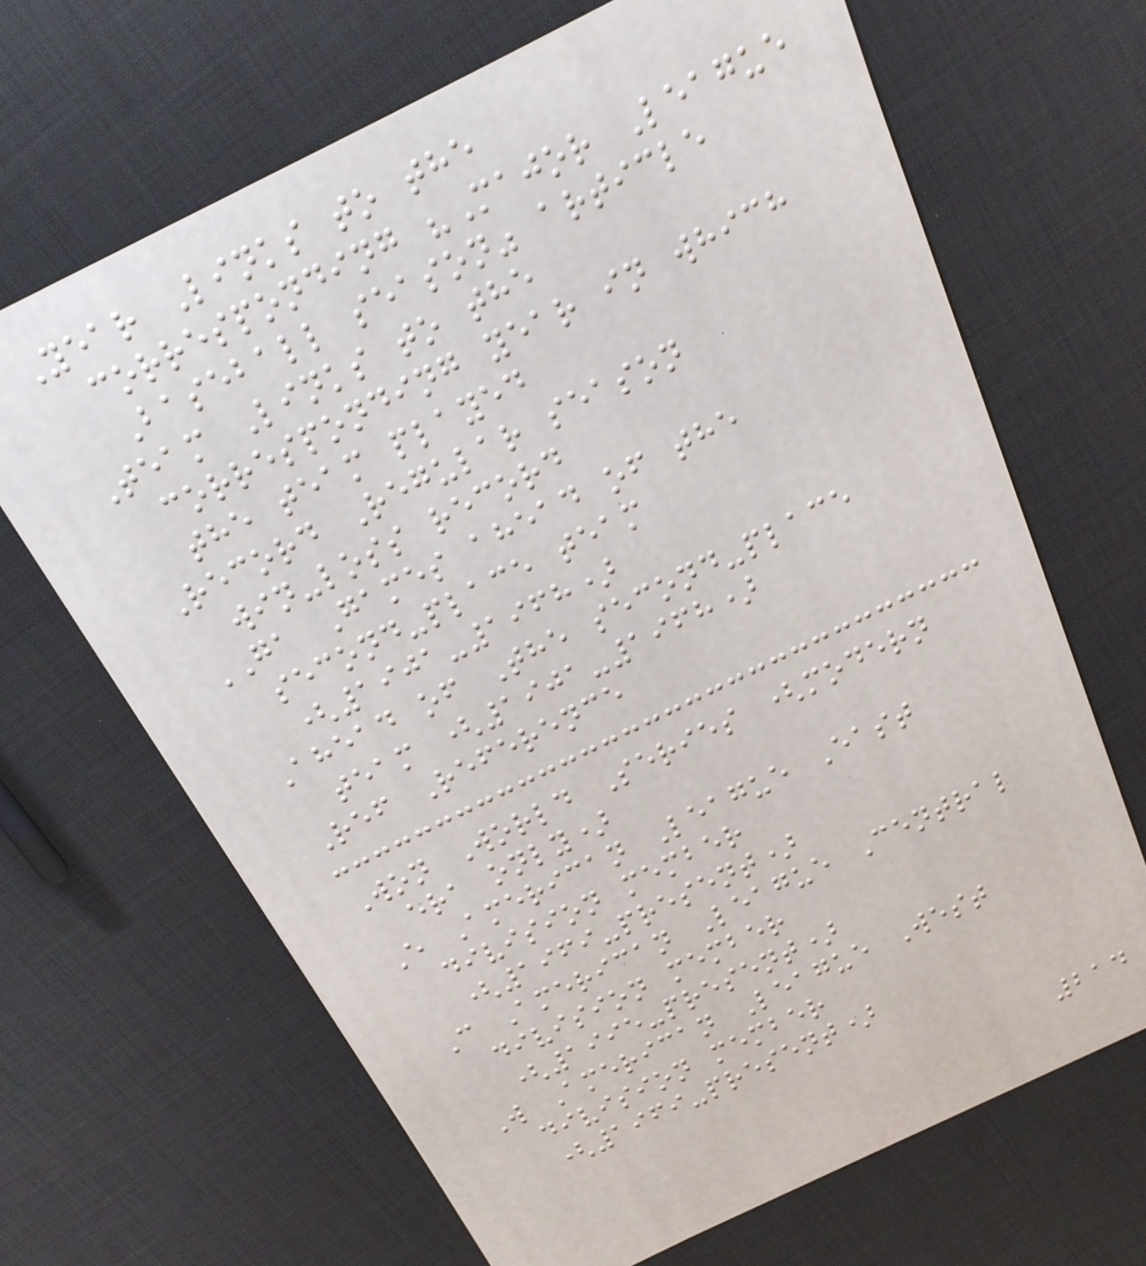Year Links to the
corresponding "Major League
Baseball season" article
Team Links to the
corresponding year in which
the team played
Record Regular season
win-loss record
GA Games ahead of the
second-place team
(1901-1968)
Ahead of The second-place
team (1901-1968)
Ref Reference
Won World Series (modern
era only)
E American League East
division member
(1969-present)
C American League Central
division member
(1995-present)
W American League West
division member
(1969-present)
214
